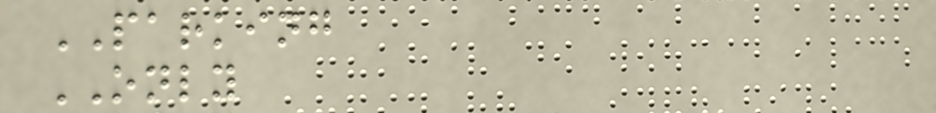PARKING
ONLY
